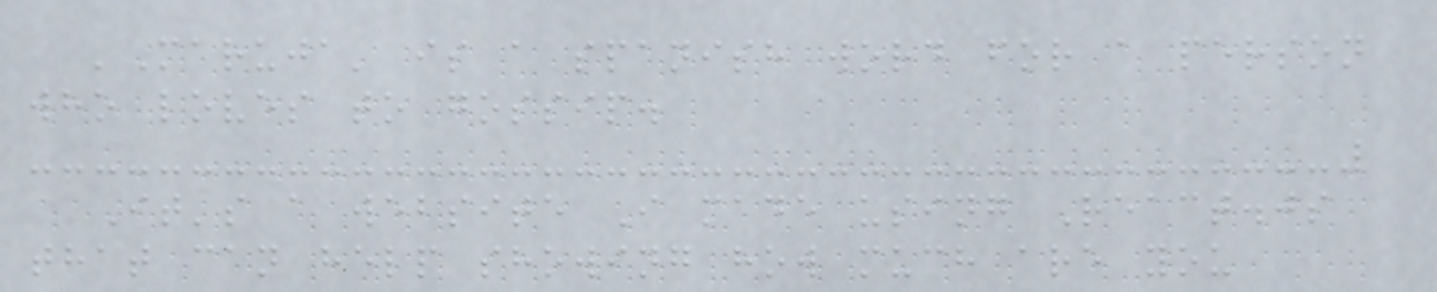'Maruja' is a spanish word for a person
who loves to gossip.
It's a website I made using React.js
that can help showing how much are you
